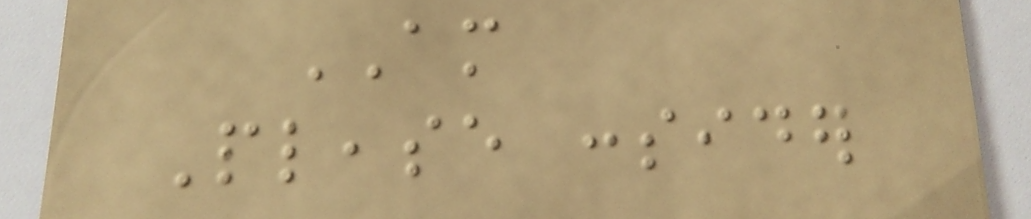AM
Please consider
